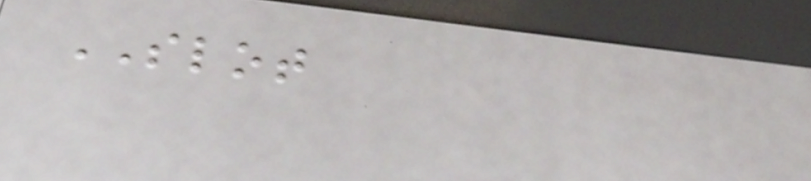SLOT
